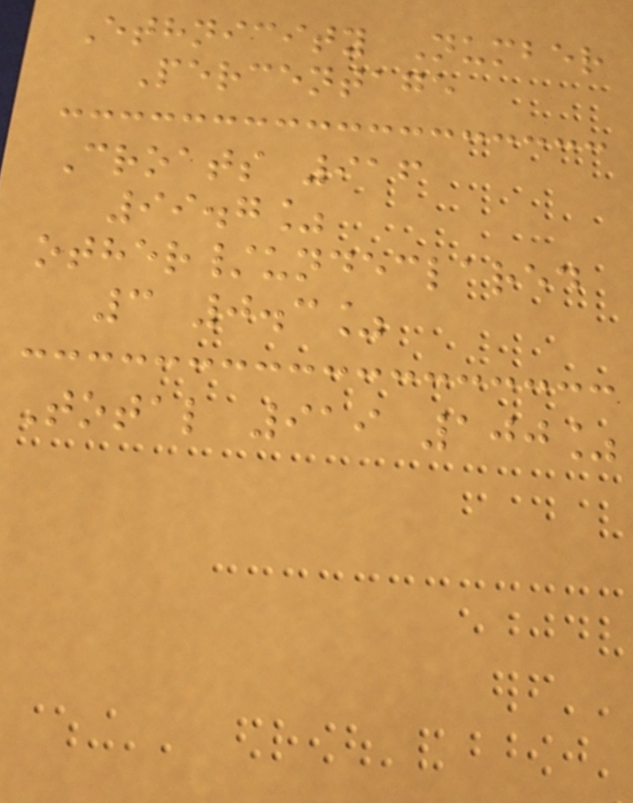Ethnicity Number
Percentage
Croats 916
99.7%
other/undeclared
3 0.3%
Total 919 100%
